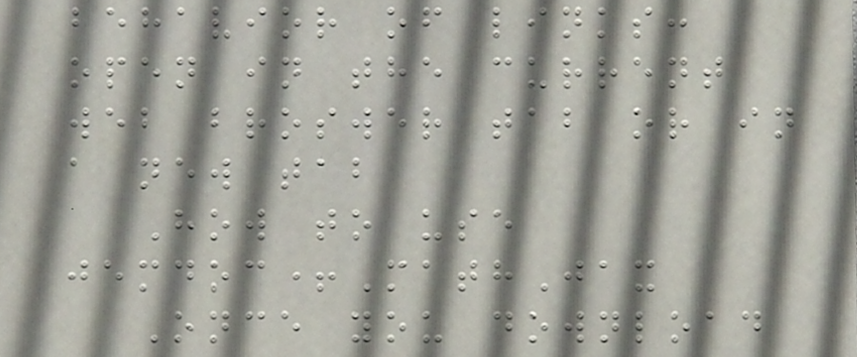behavior of links:
open in the current
web broswer tab or in
a new tab
How to use
jemdoc+MathJax
Once you download
